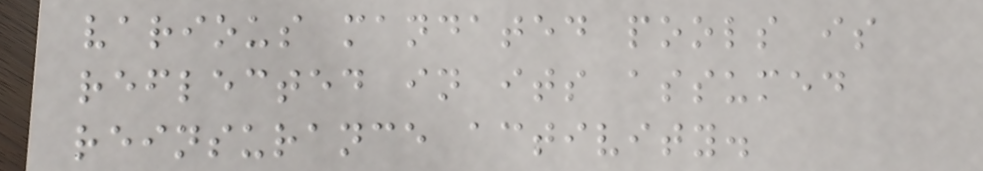various mandated pools is
reflected in its assumed
reinsurance activity.
